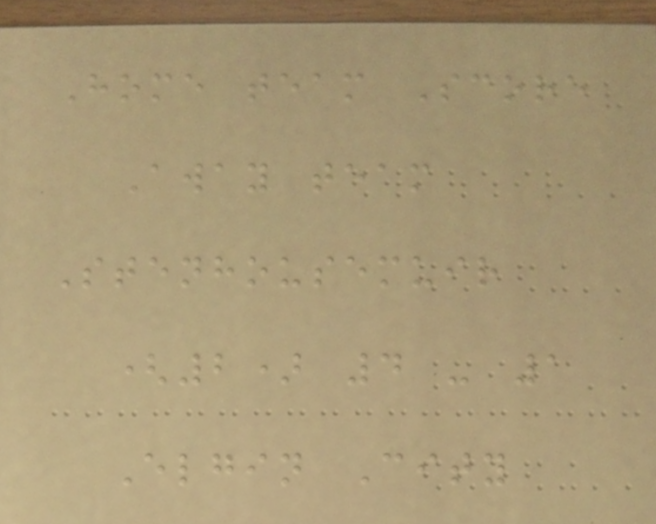Home team Score
Away team
Stenhousemuir
(2) 4 - 1
Elgin City
